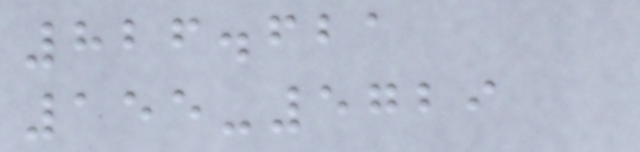826.621
155-5729
